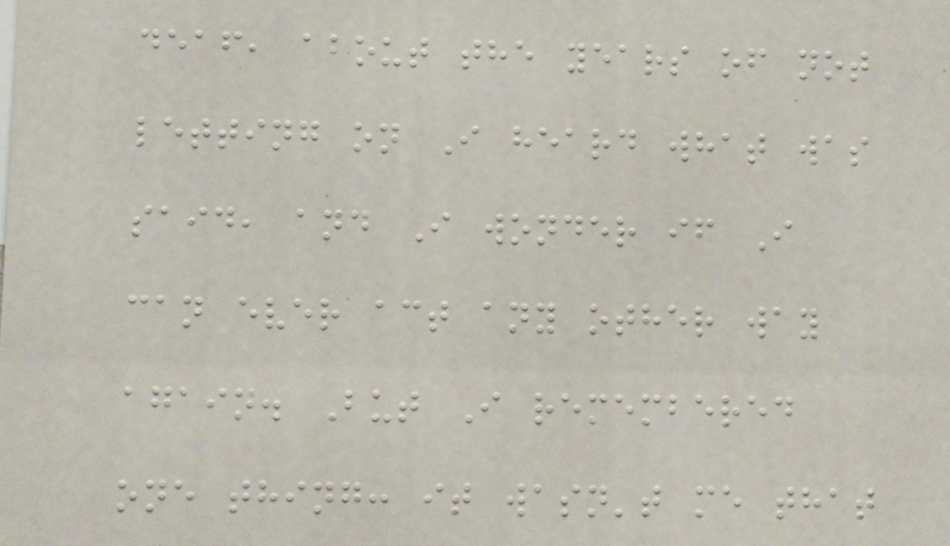deaf, about the years of not
letting on I heard what was
said, and I wonder if I
can ever act any other way
again. But I remembered
one thing: it wasn't me that
